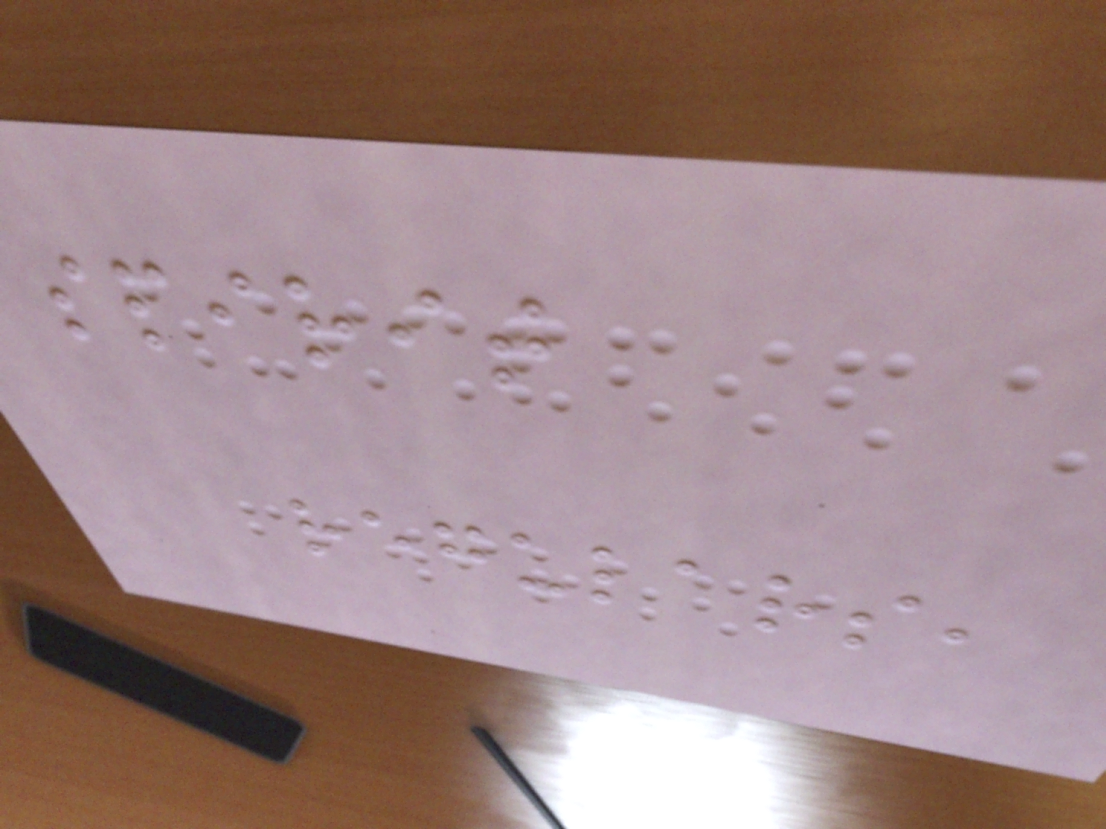spirit
regulars,
